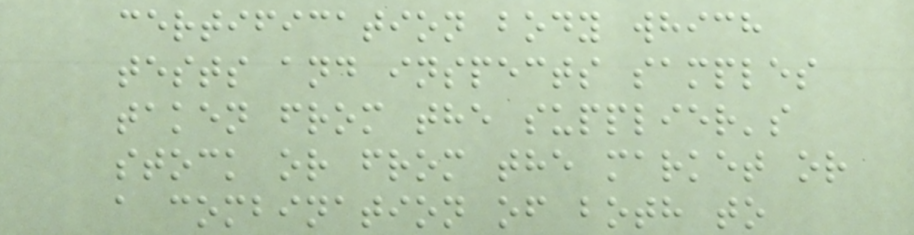certification body which
tests and inspects samples
taken from the supplier's
stock or from the market or
a combination of both to
